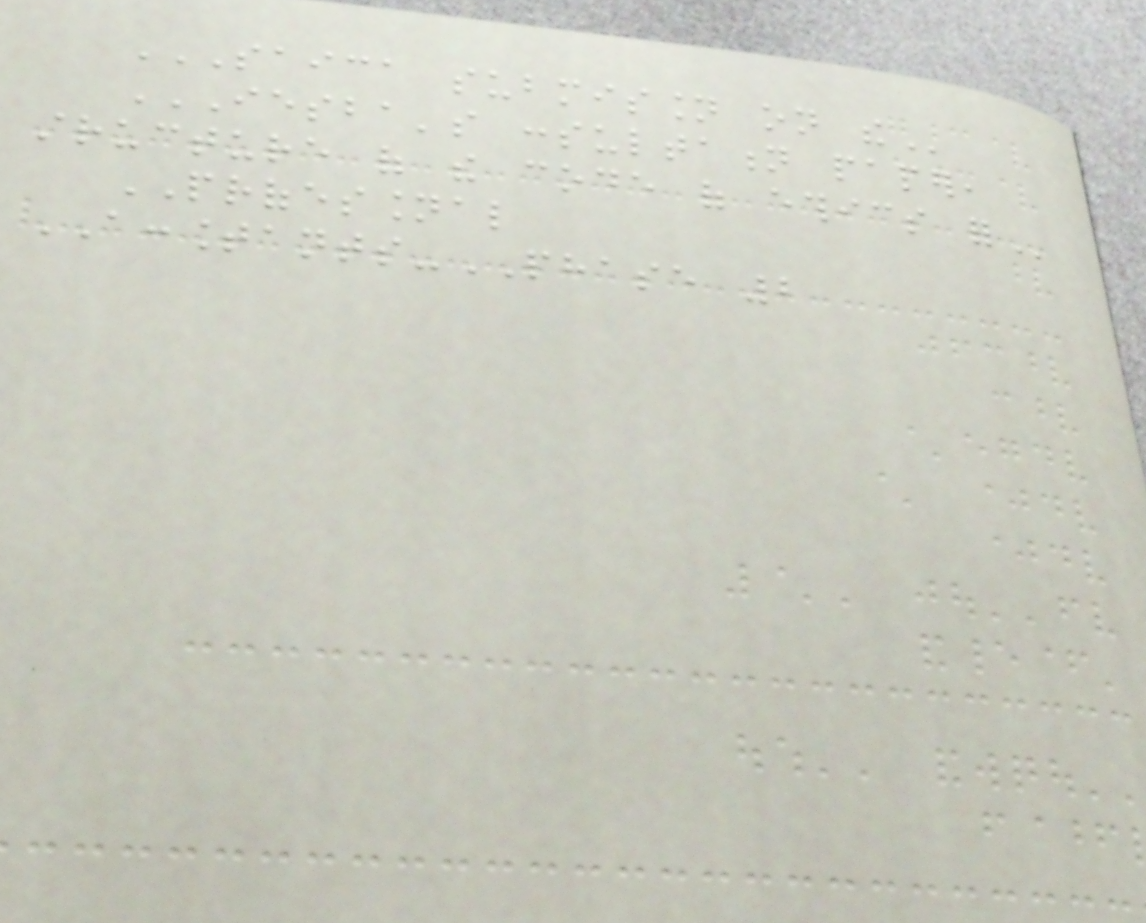SAICA SUBMISSION ON THE
IESBA'S CONSULTATION PAPER,
STRUCTURE OF THE CODE OF ETHICS FOR
PROFESSIONAL
ACCOUNTANTS-PHASE 2
